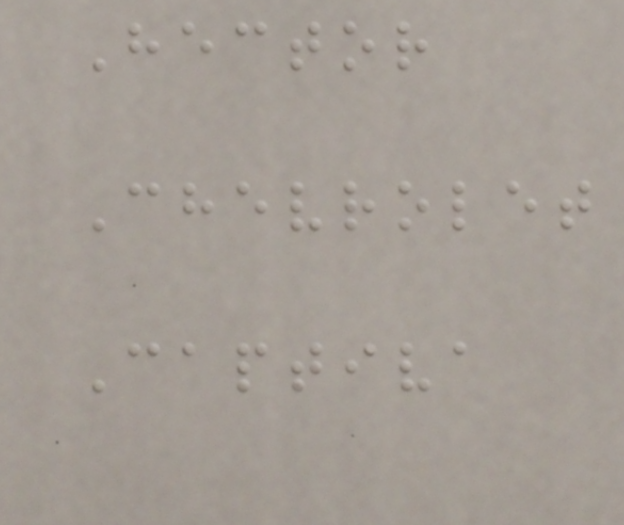Hector
Chevrolet
Captiva
